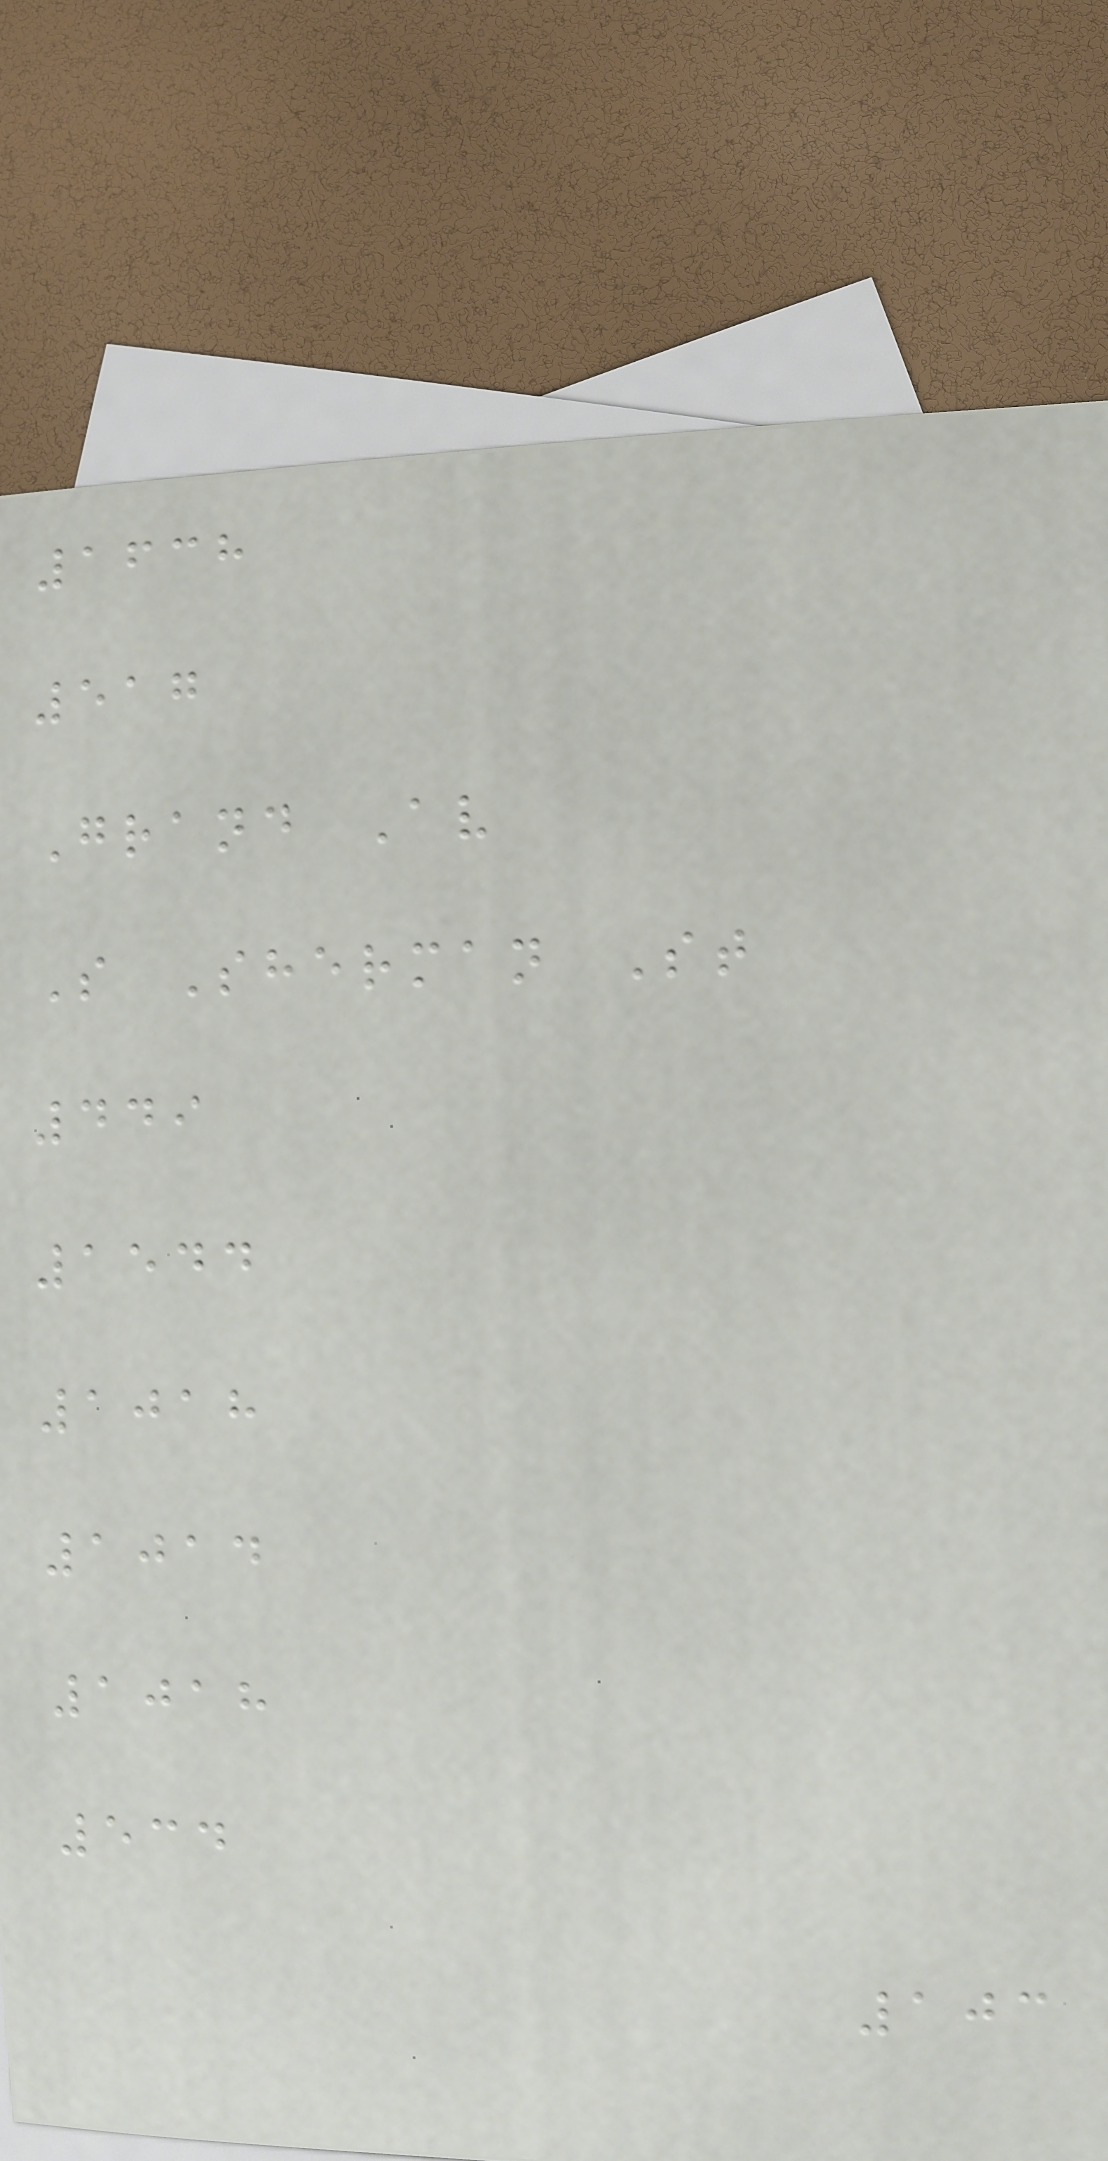1638
517
Grand Av
S Sherman St
449
1544
1018
1014
1018
534
103
